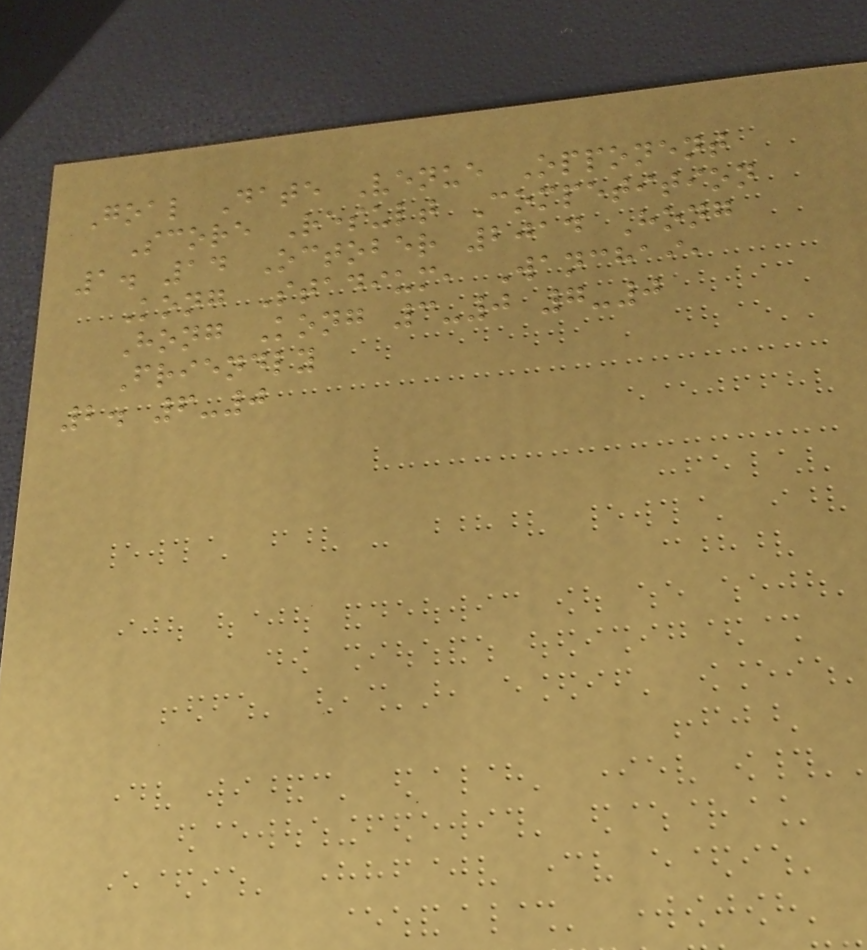Goal Date Venue Opponent
Score Result Competition
1. 14 October 2014 Hong
Kong Stadium, Wanchai,
Hong Kong 3-0 7-0
Friendly
2. 6-0
